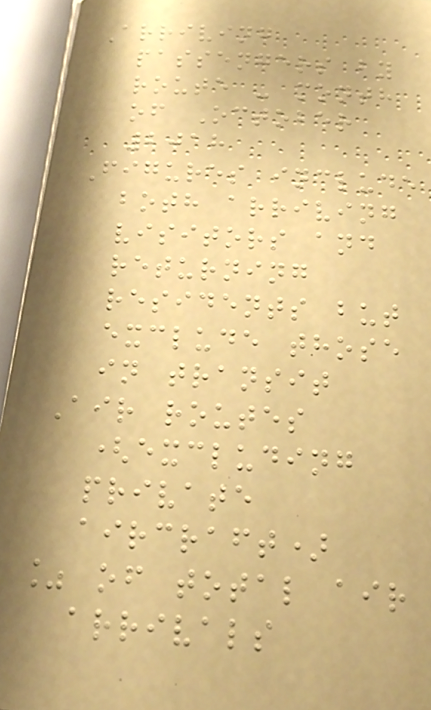Arriving
passengers by
route - month
of October
2018
Figures include
both arriving
visitors and
returning
residents but
exclude those
in transit
Air routes
(excluding
private
aircraft)
% of total air
arrivals
